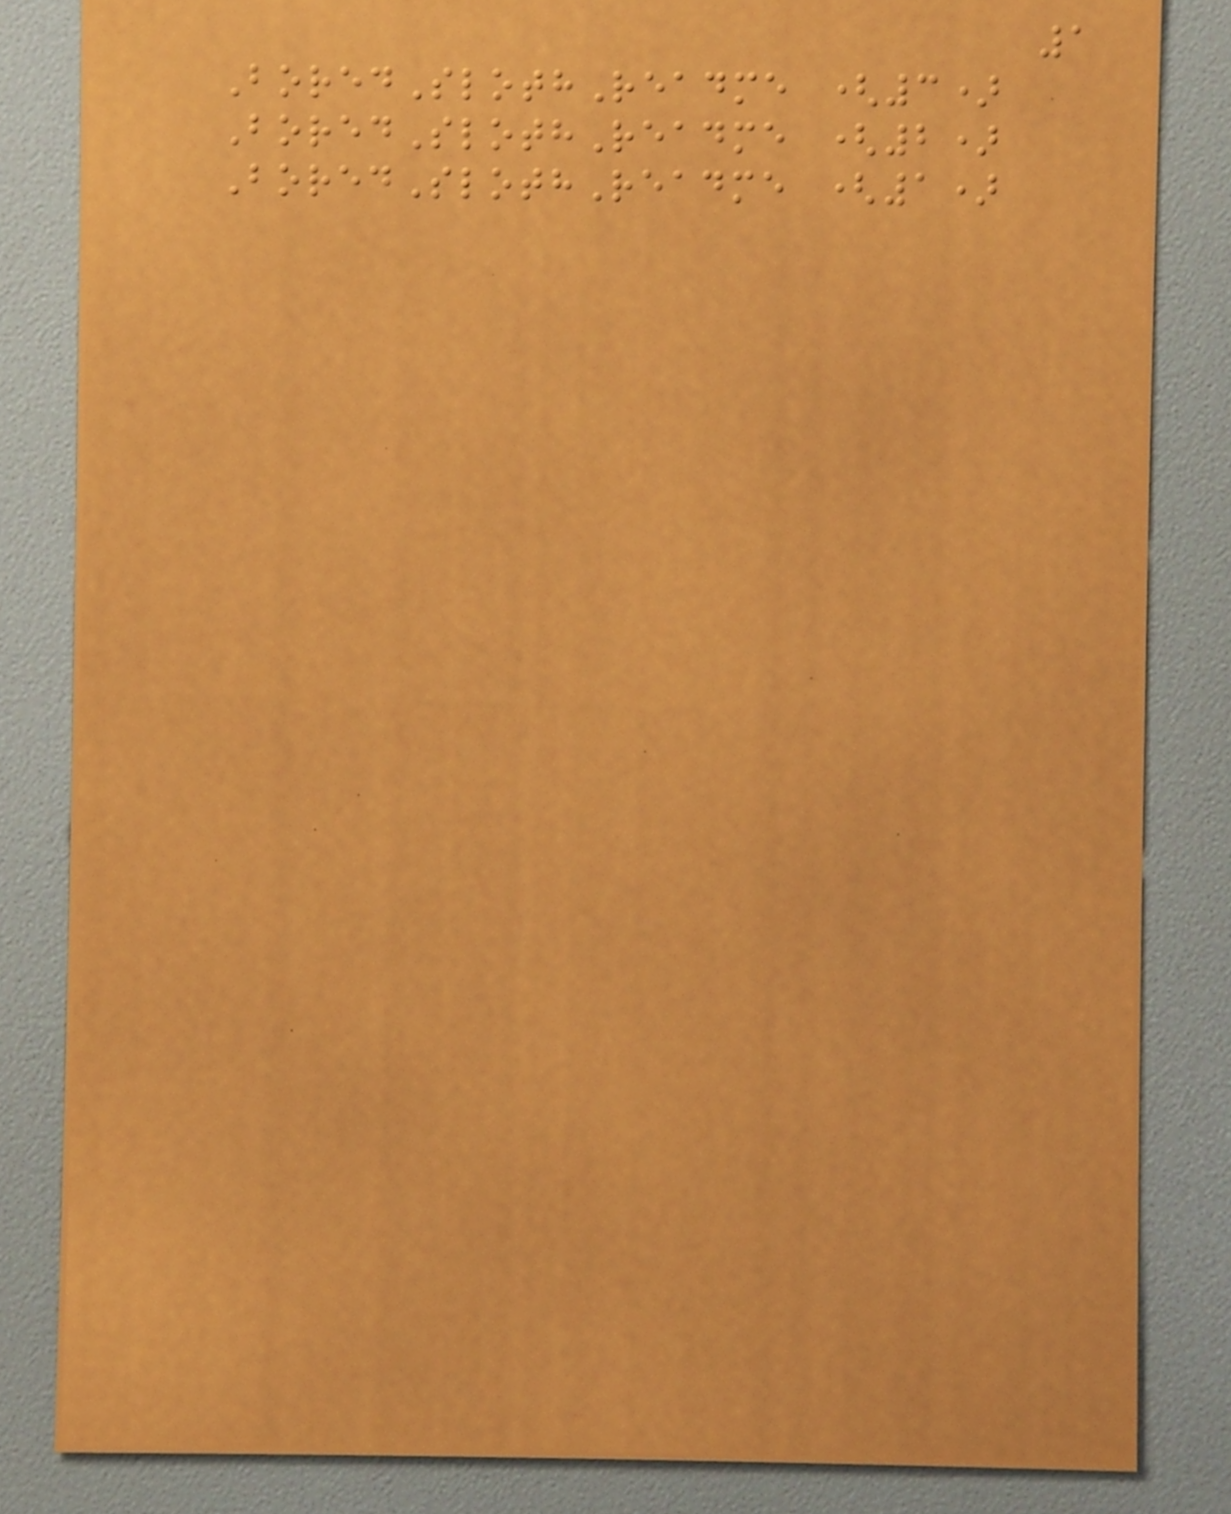1
BoredSlothReadme (3)
BoredSlothReadme (2)
BoredSlothReadme (1)
